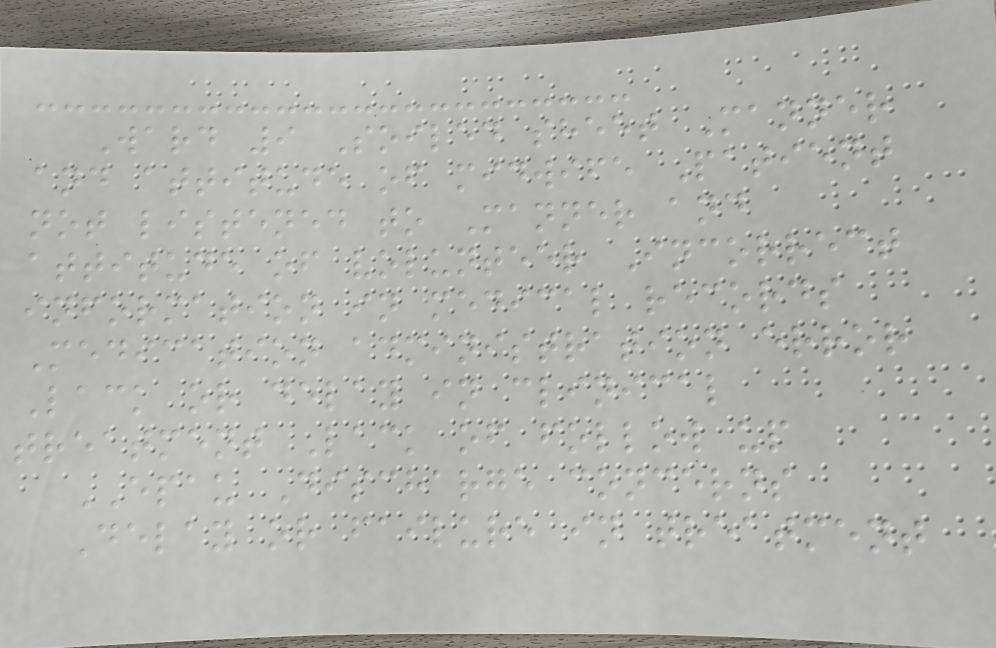Ward 9 Soiled sheet Manner
and attitude of midwife Patient
not listened to Manner and
attitude of volunteer Incorrect
information in medical records
Medication administration error
Lack or delay in clinical
treatment Lack of follow up
EPAU Discharge concerns
Delay or failure in treatment
